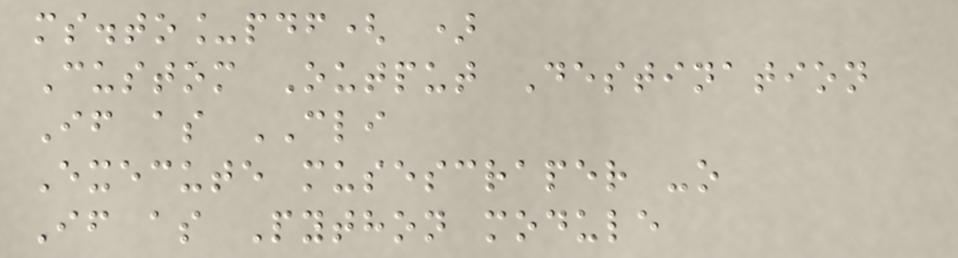ms.to_pdf( )
Custom Output Destination
If as CLI
Execute musescraper -o
If as Python module
